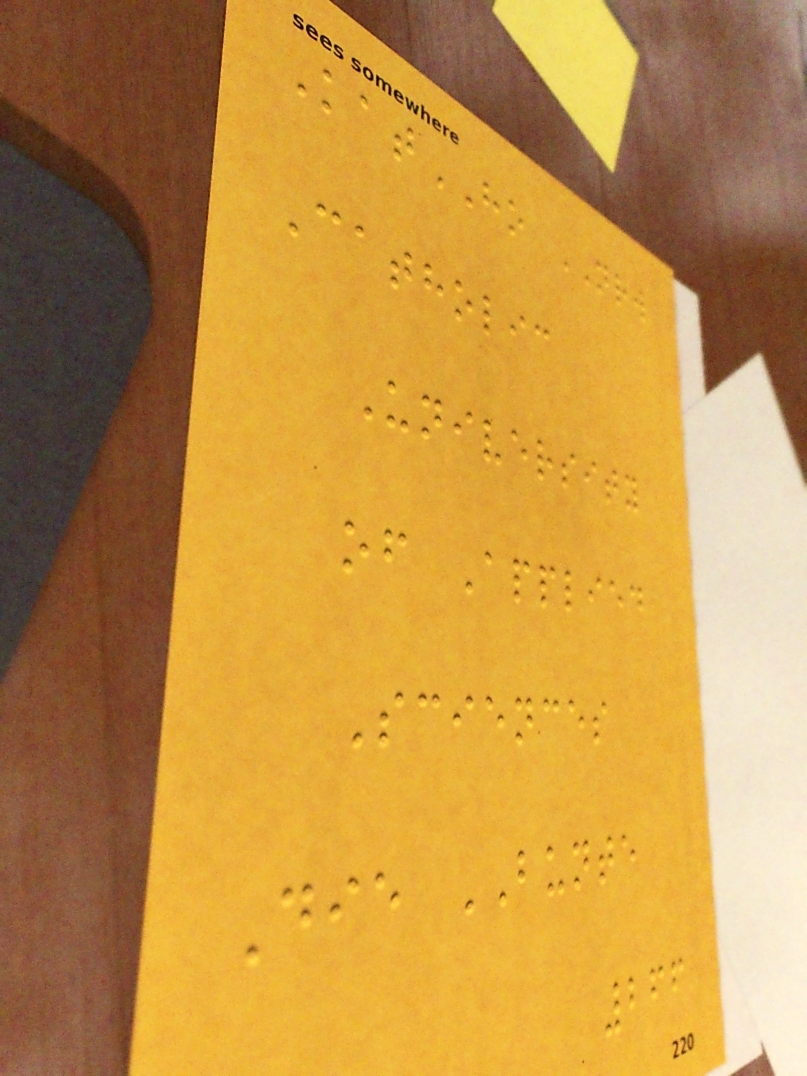KatHO NRW
Catholic
University
of Applied
Sciences
Die BUNTE
266
